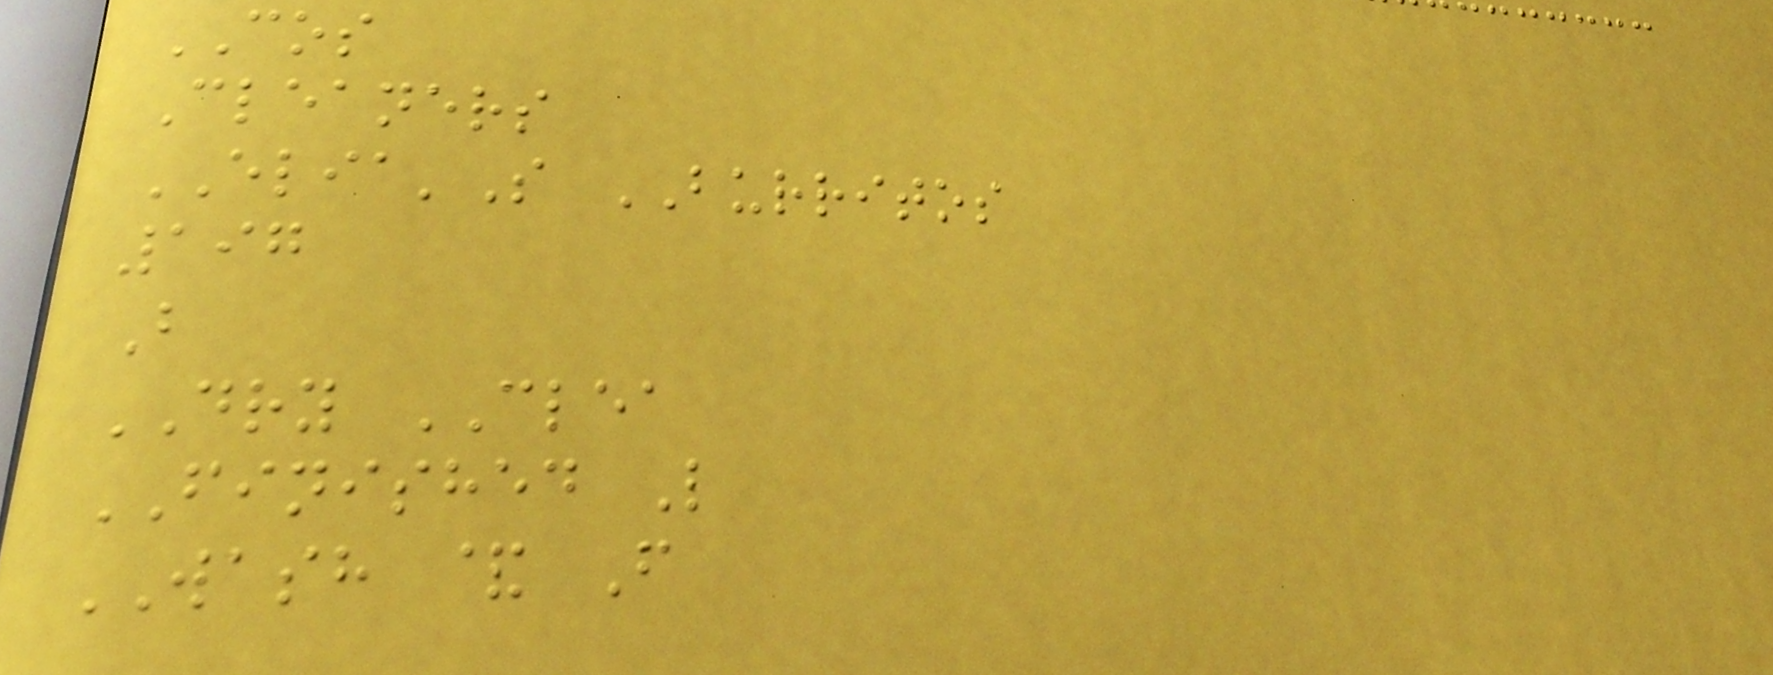COS
Cleaners
ELIA'S BURRITOS
197
B
DRY CLEA
FINISHED L
WASH & F
